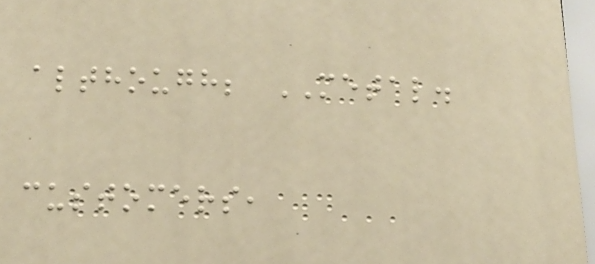although; METAL.
customers,
